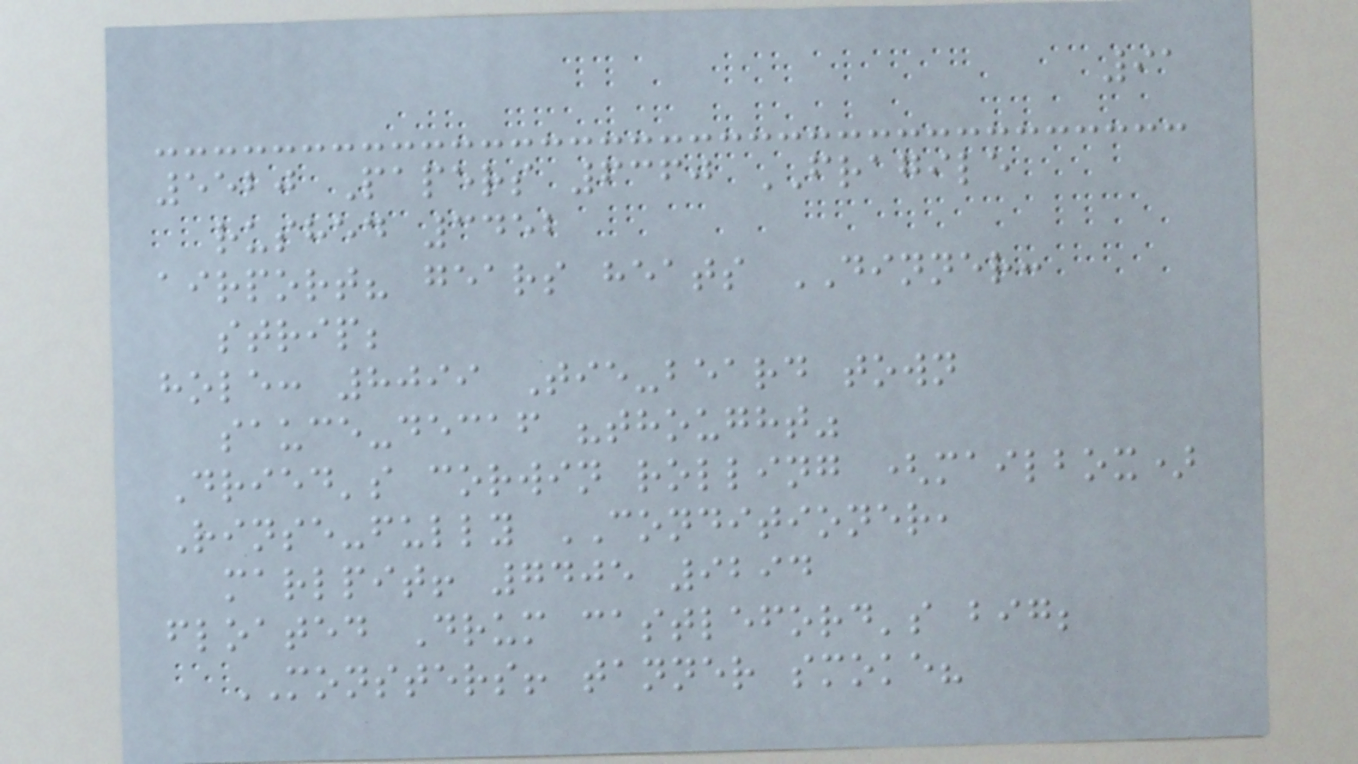91
5520 Papers 6360 FRAGILE
rushed 3452
airport? gears heats DINNER:
strip;
hole: 8099 Tie-beard town
sauce-decaf "thought"
Dried's corwin rolling (mailbox)
Rinse-fully CONDITIONER,
marlpit! 7405 9294
floated Drum castleford's big;
MONSTERS! tanner smoke?
